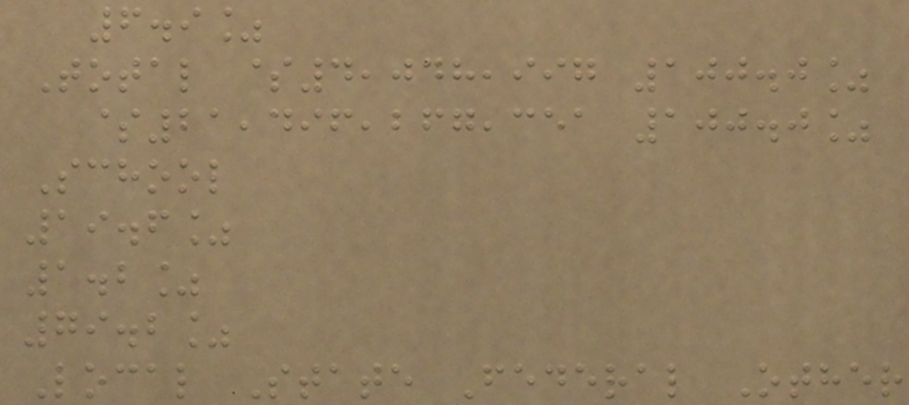6.9%
Total $4,048,997 100.0%
$21,496,267,351 100.0%
School
19.6%
1.2%
79.2%
Local State Federal Other
